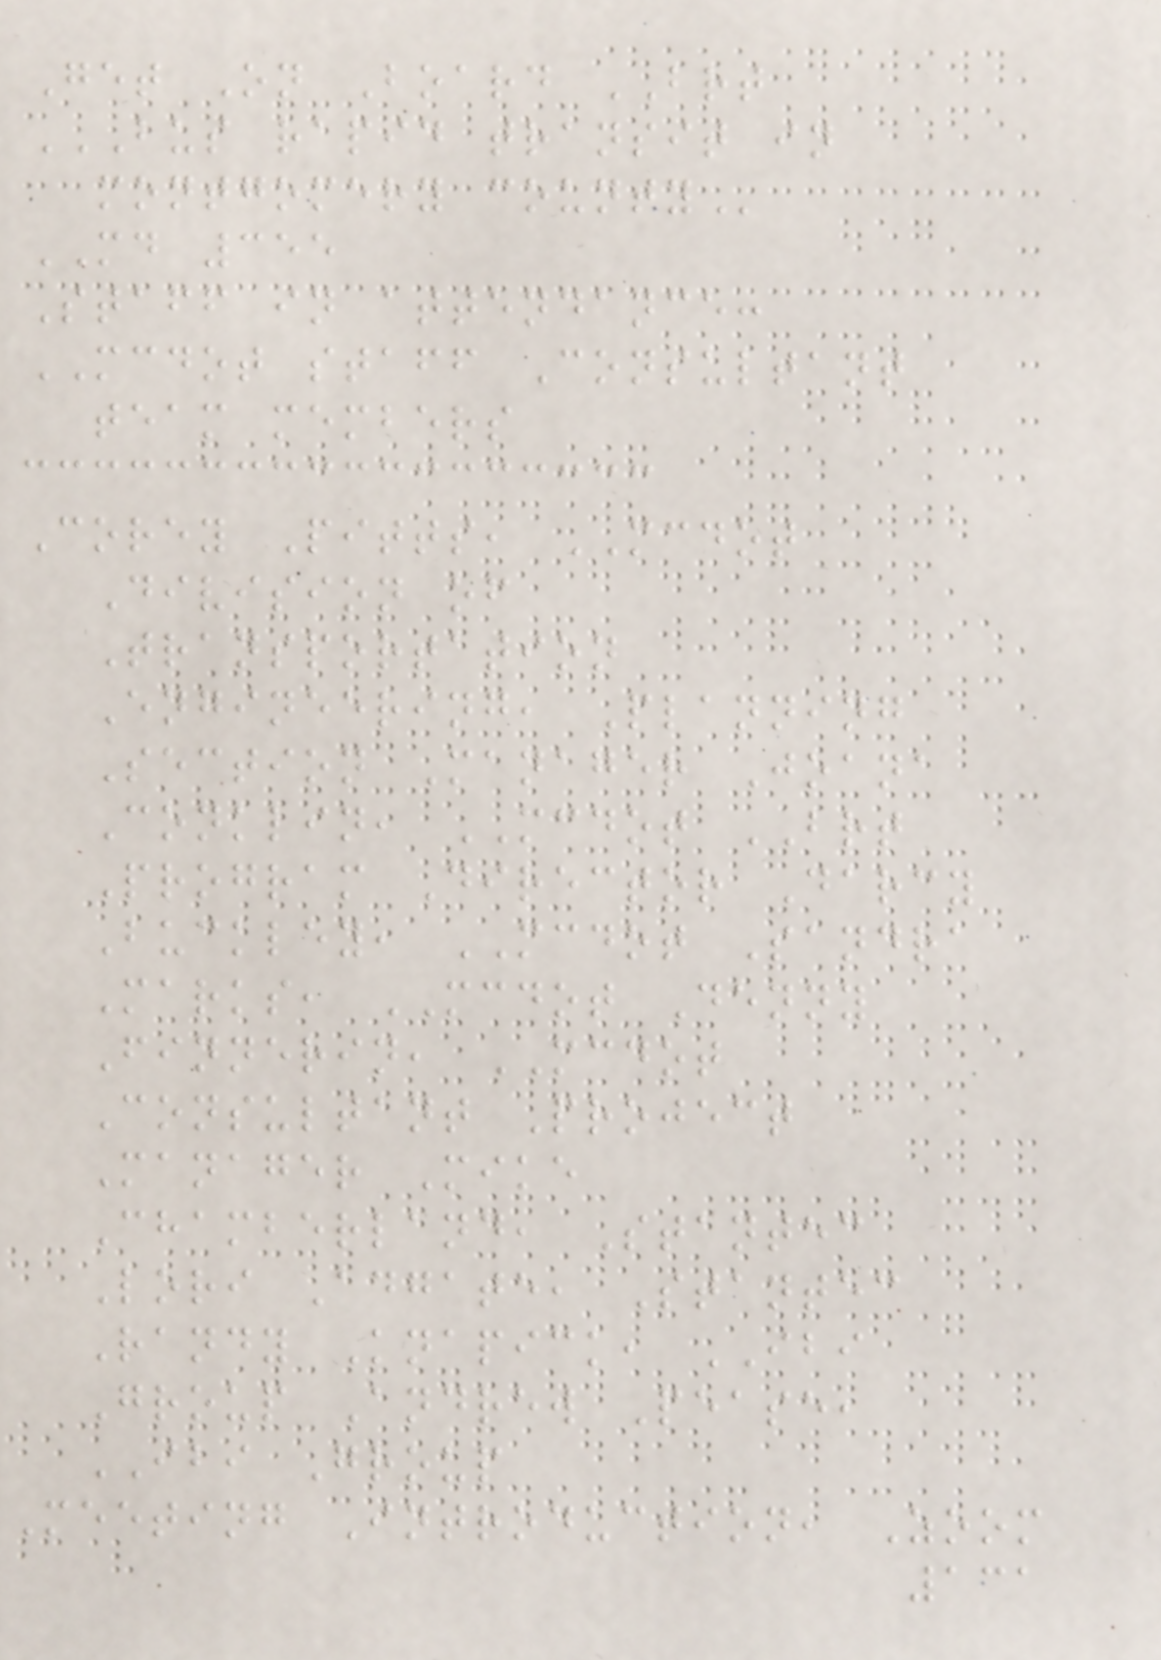Get On Board BRT
BUS RAPID TRANSIT IN
MONTGOMERY COUNTY
MD 355
Staff in attendance:
MCDOT staff Consultant
team members
Corey Pitts, MCDOT
Division of
Transportation
Engineering, Planning
Section Manager Joana
Conklin, MCDOT BRT
Program Director Darcy
Buckley, MCDOT Sandra
Marks, MCDOT Denny
Finnerin, MCDOT
Consultant Project
Manager Mike
Chamberland, Stantec
Lori Adgate, Stantec
Randy Knapick, IBI
Group Andrew Pease,
IBI Group
Meeting Introduction, Zoom
131
